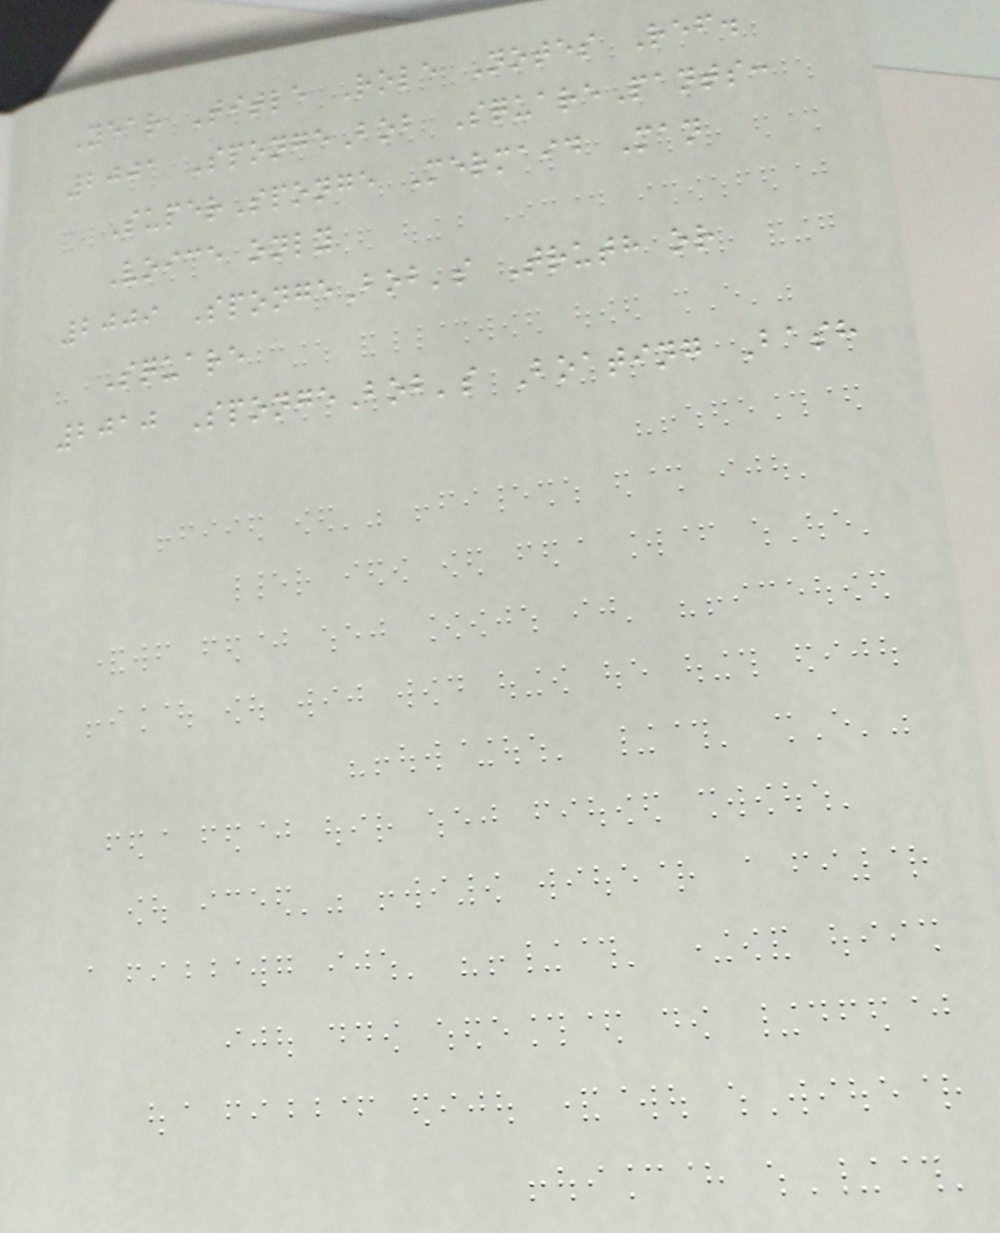Year Title Role Notes Ref.
2001 SpongeBob SquarePants:
SuperSponge Mermaid Man
Voice only
2009 SpongeBob's Truth or
Square
2010 SpongeBob's Boating Bash
